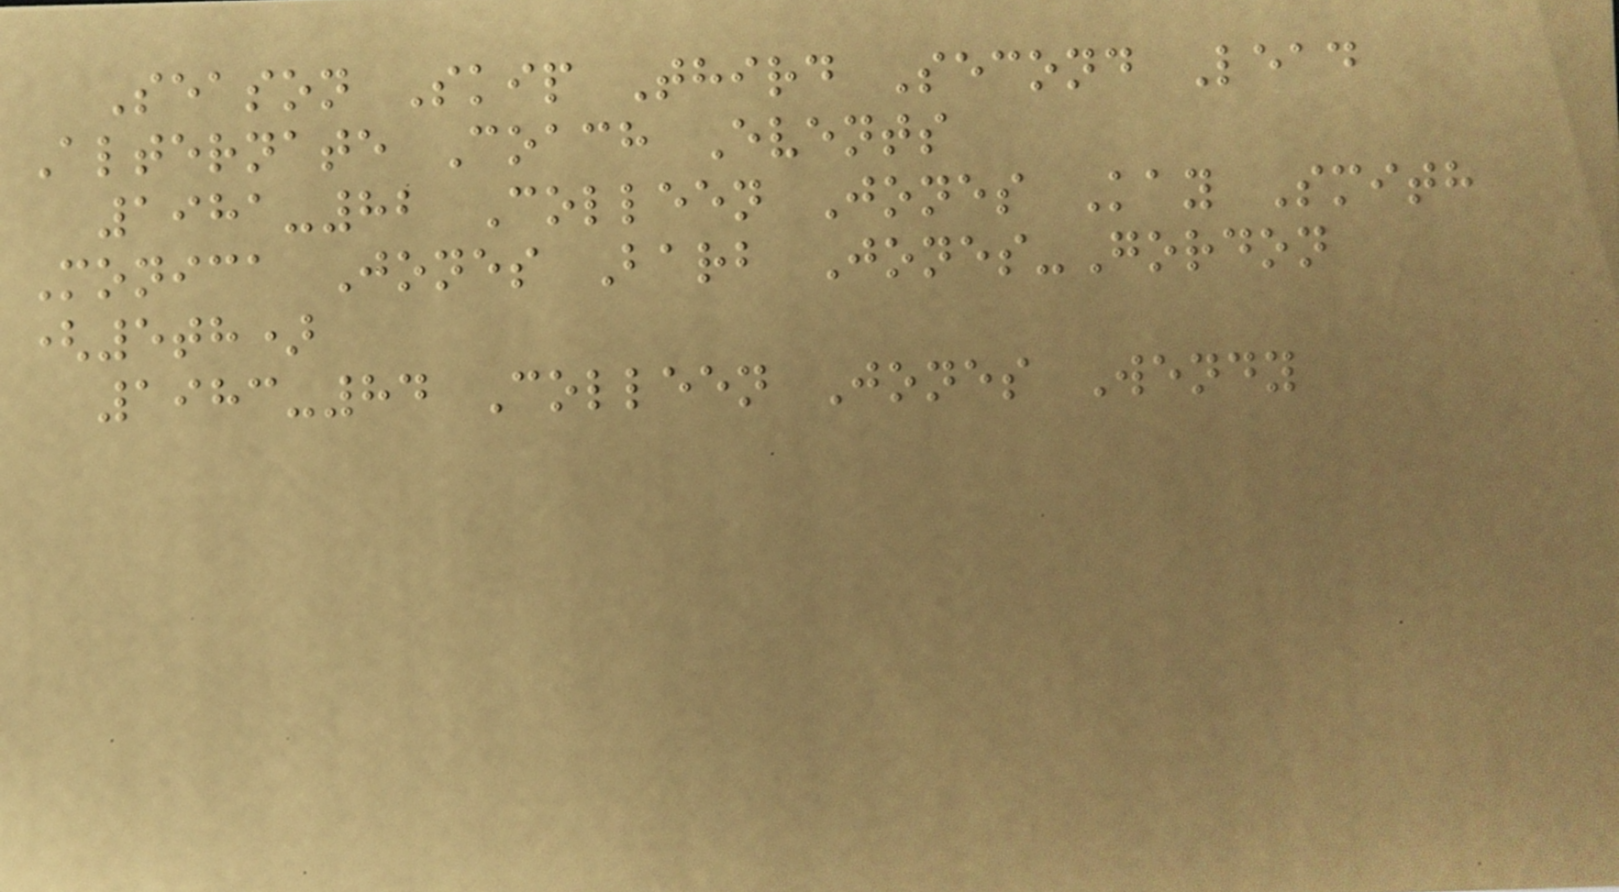Season Skip Third Second Lead
Alternate Coach Events
1981-82 Colleen Jones Kay Smith
Monica Jones Barb Jones-Gordon
(5th)
1983-84 Colleen Jones Wendy
